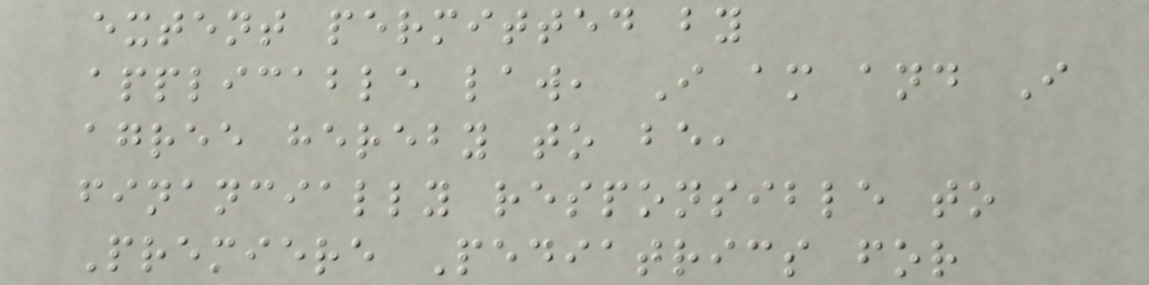extent permitted by
applicable law, I am and I
agree hereby to be,
financially responsible to
Premiere Pediatrics for
